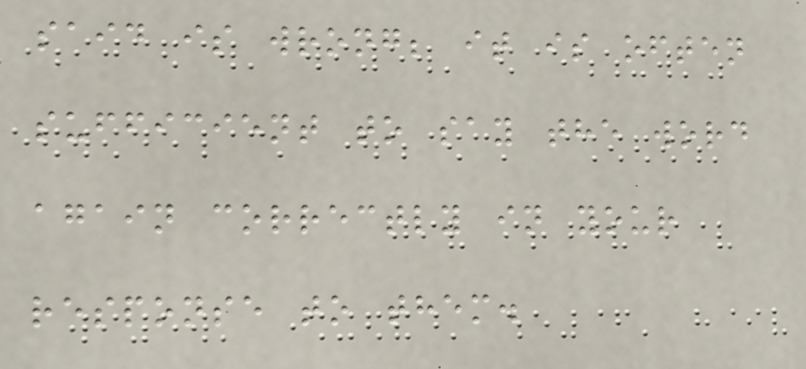said is wrong; it is often
sufficient to say the word
again correctly in your
response to them.
